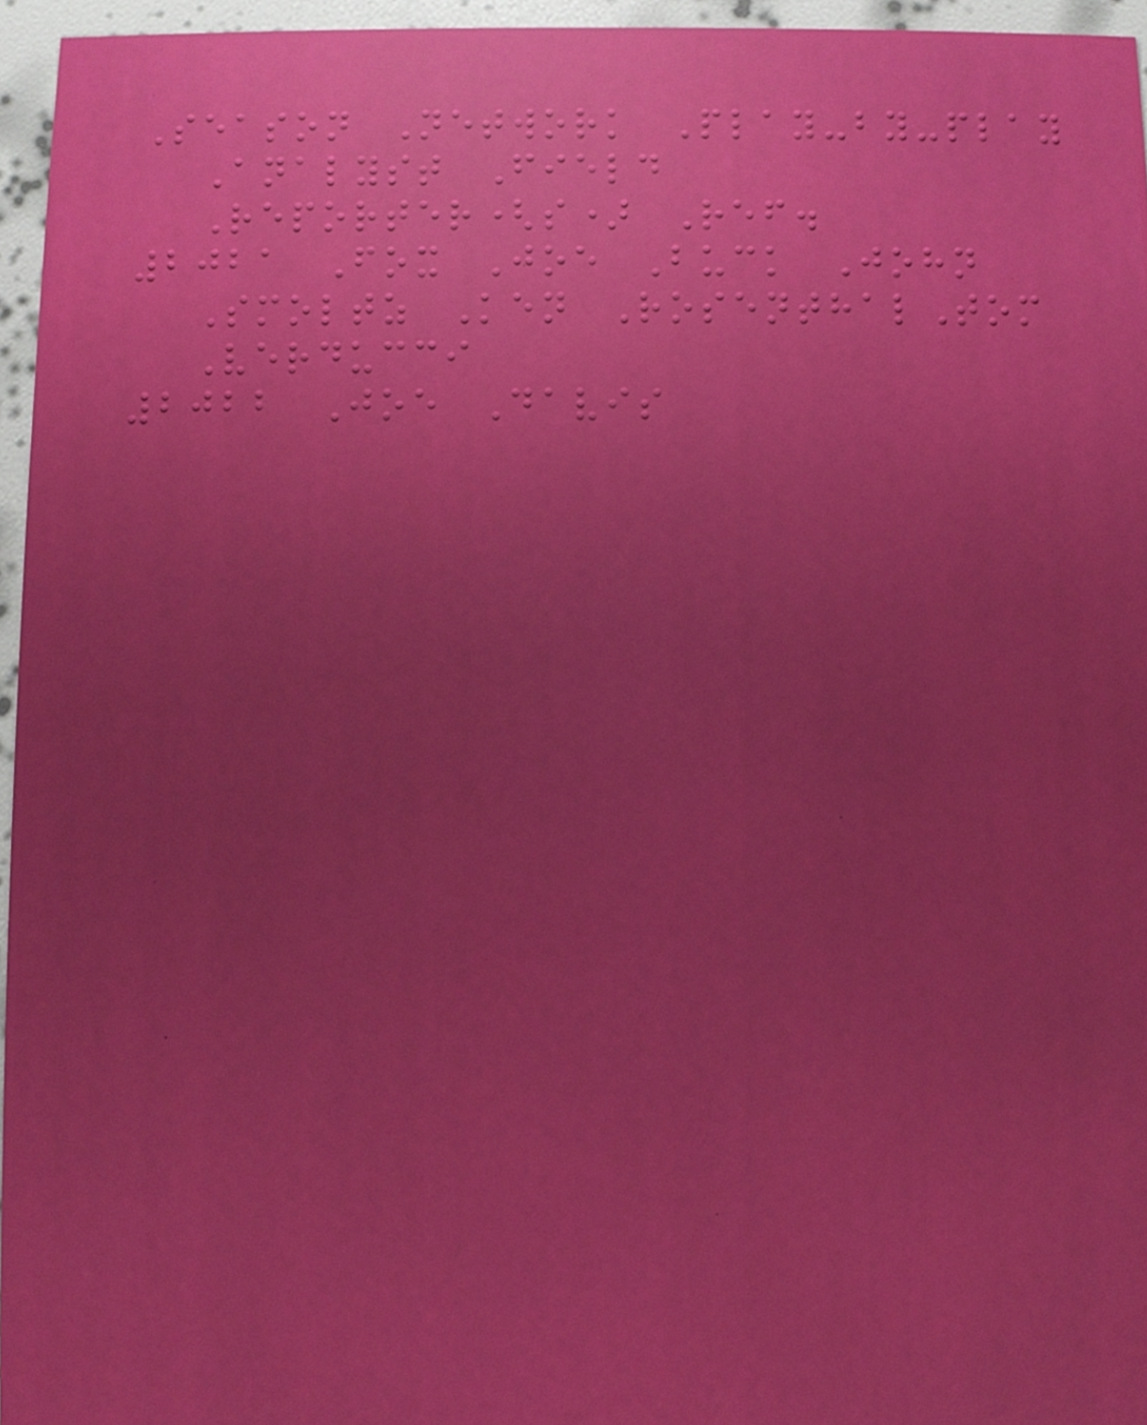Season Network Play-by-play
Analyst Field
Reporter(s) Ref.
2021 Fox Joe Buck John
Smoltz Ken RosenthalTom
Verducci
2022 Joe Davis
